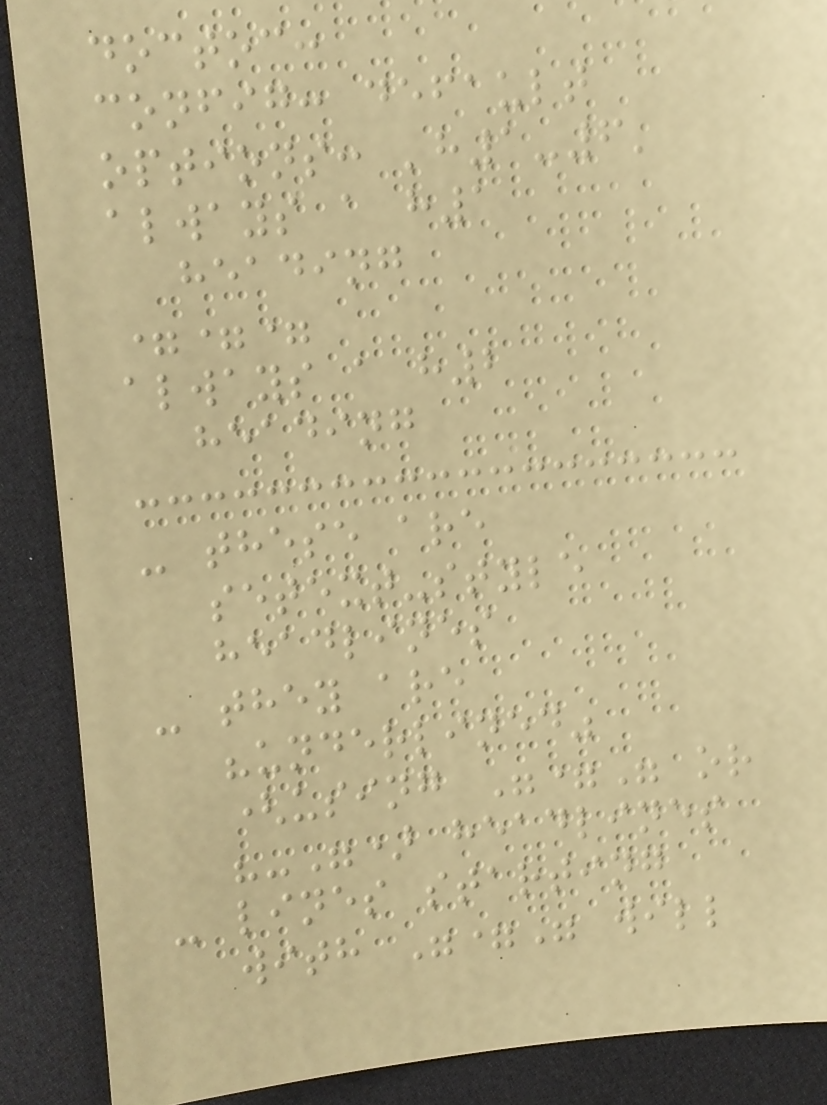doctoc:
config: default
options: 'h1-6'
always a h1
heading
===
always a h2
heading
- these are
setext-style
headlines
- they are
"underlined"
(using "=" or
"-") headlines
- lines starting
with "=" will
